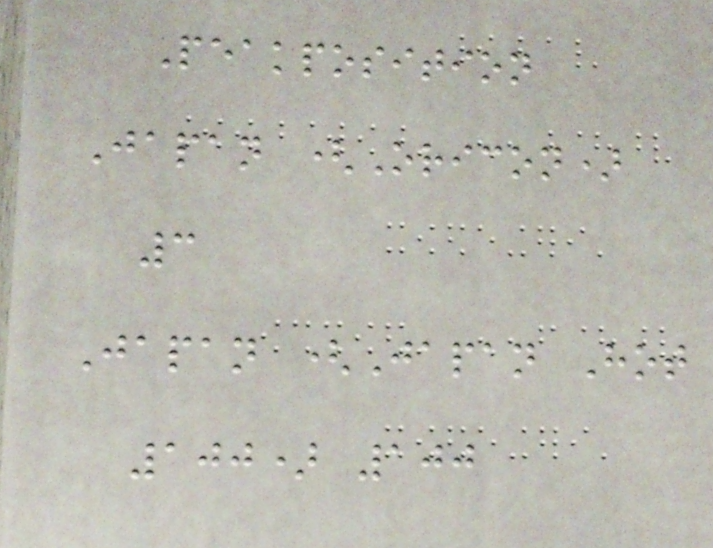Peakposition
Japan (Oricon)
3
Japan (Japan Hot
100) 100
